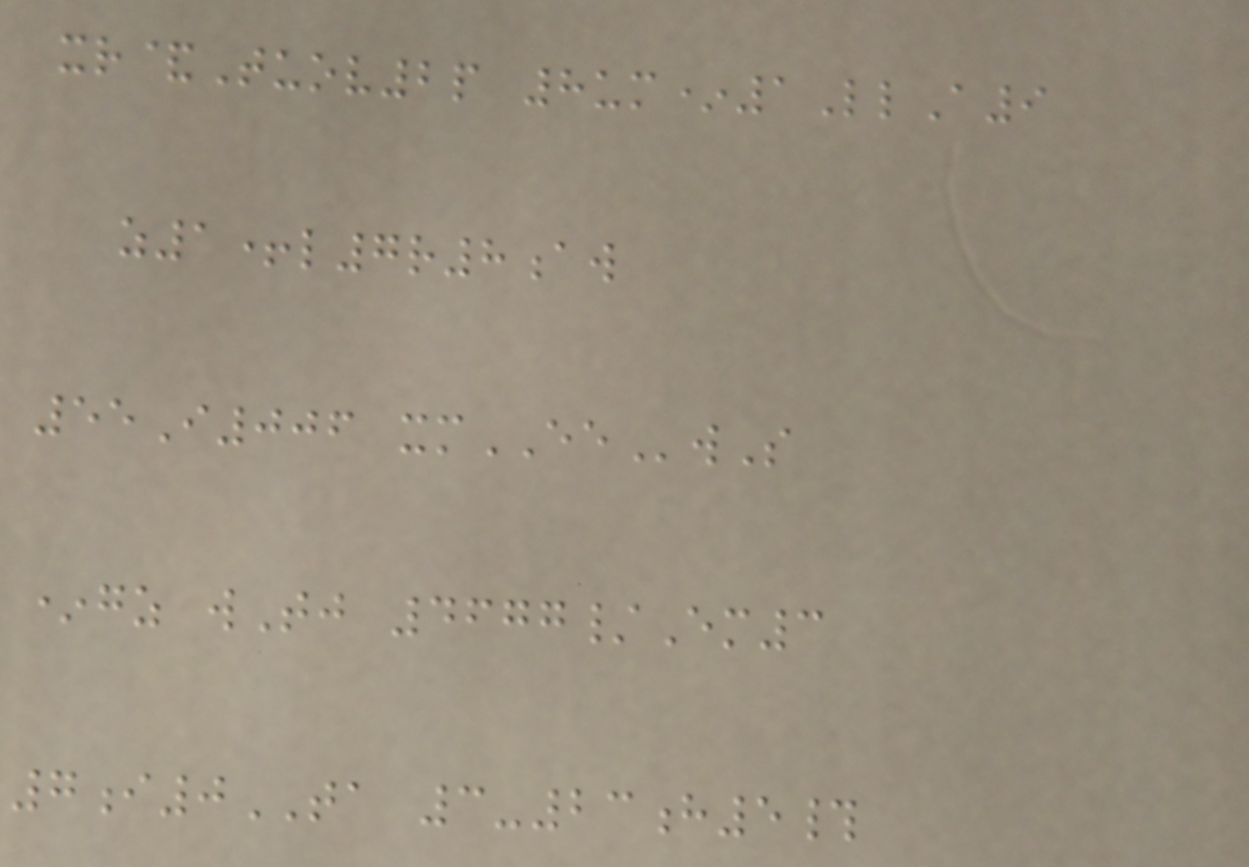xr&Tuov2p 8um*1LlA9
z1+l7r8aw
55I006 xmEEwS
*gz wTj 4677/Em3
7i0TA 3-23h5#
